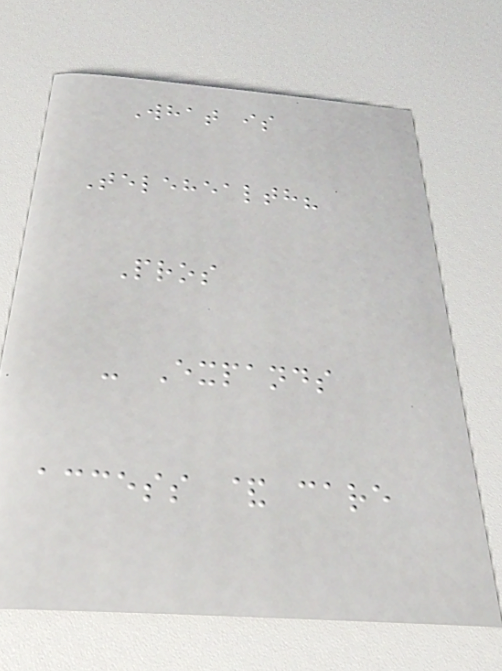What is
Telehealth?
Pros
- Expands
access & care
